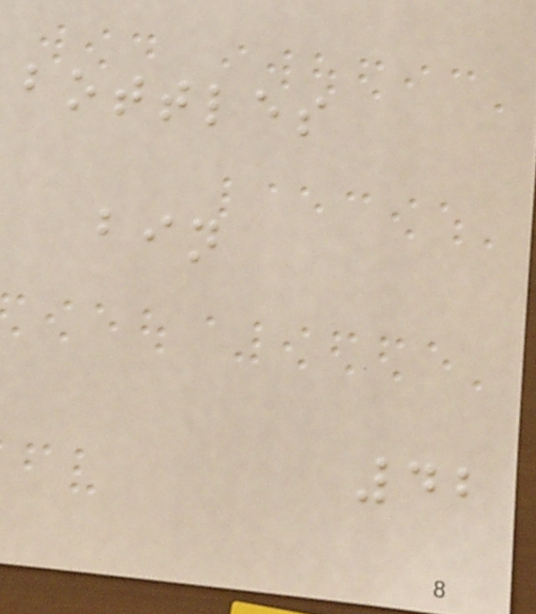bottles
bin
42
